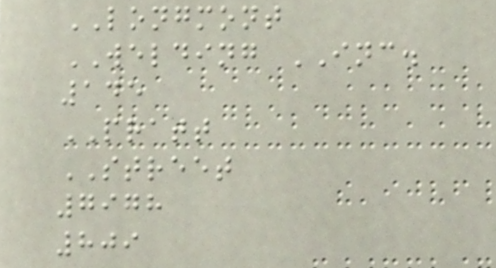LONGMONT
WELDING INC.
145
PRATT
STREET
7978
809
